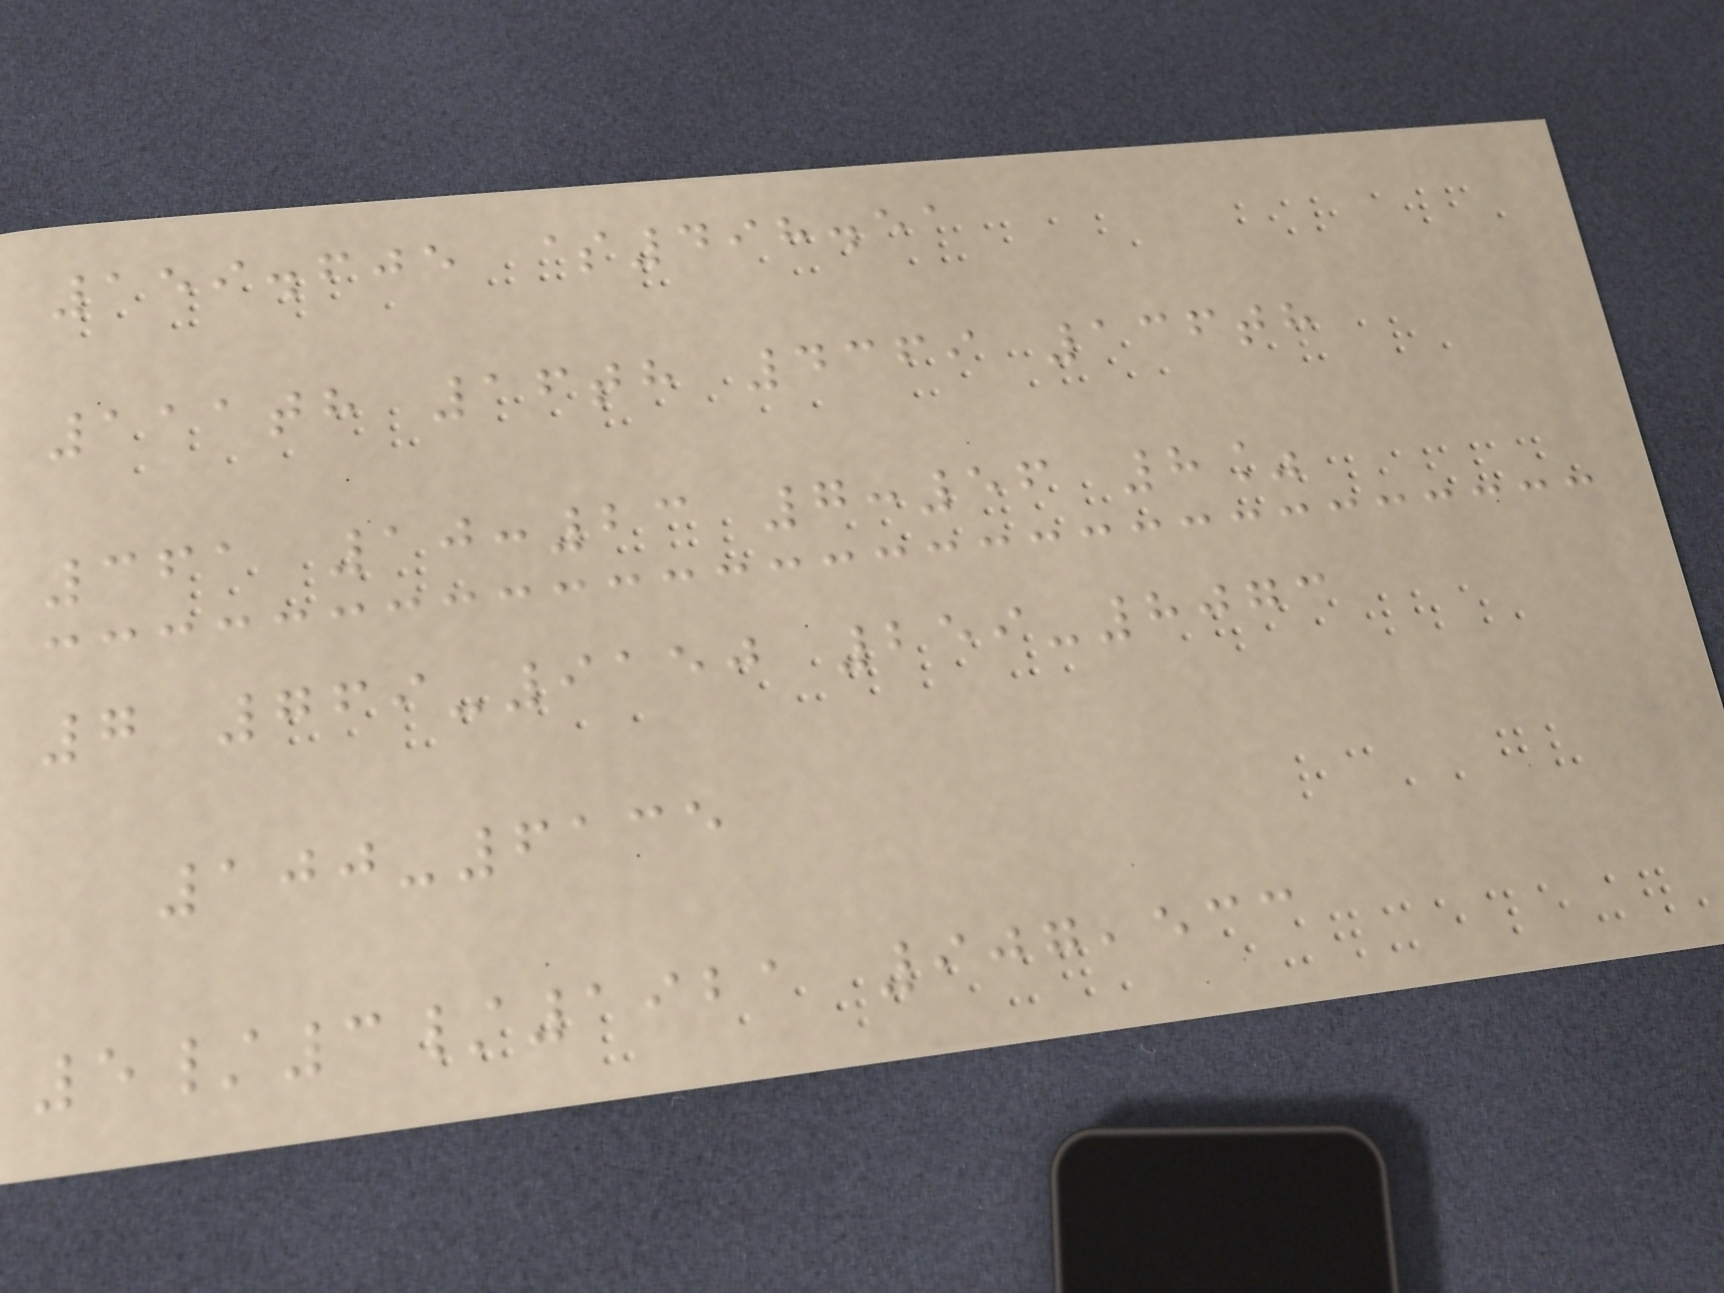159.605 $498.51
111th 16th 4369 136th
361 10:23 7:56 8%
7 769-9150 259-8073
100-6135
5/3/1921 907,533
